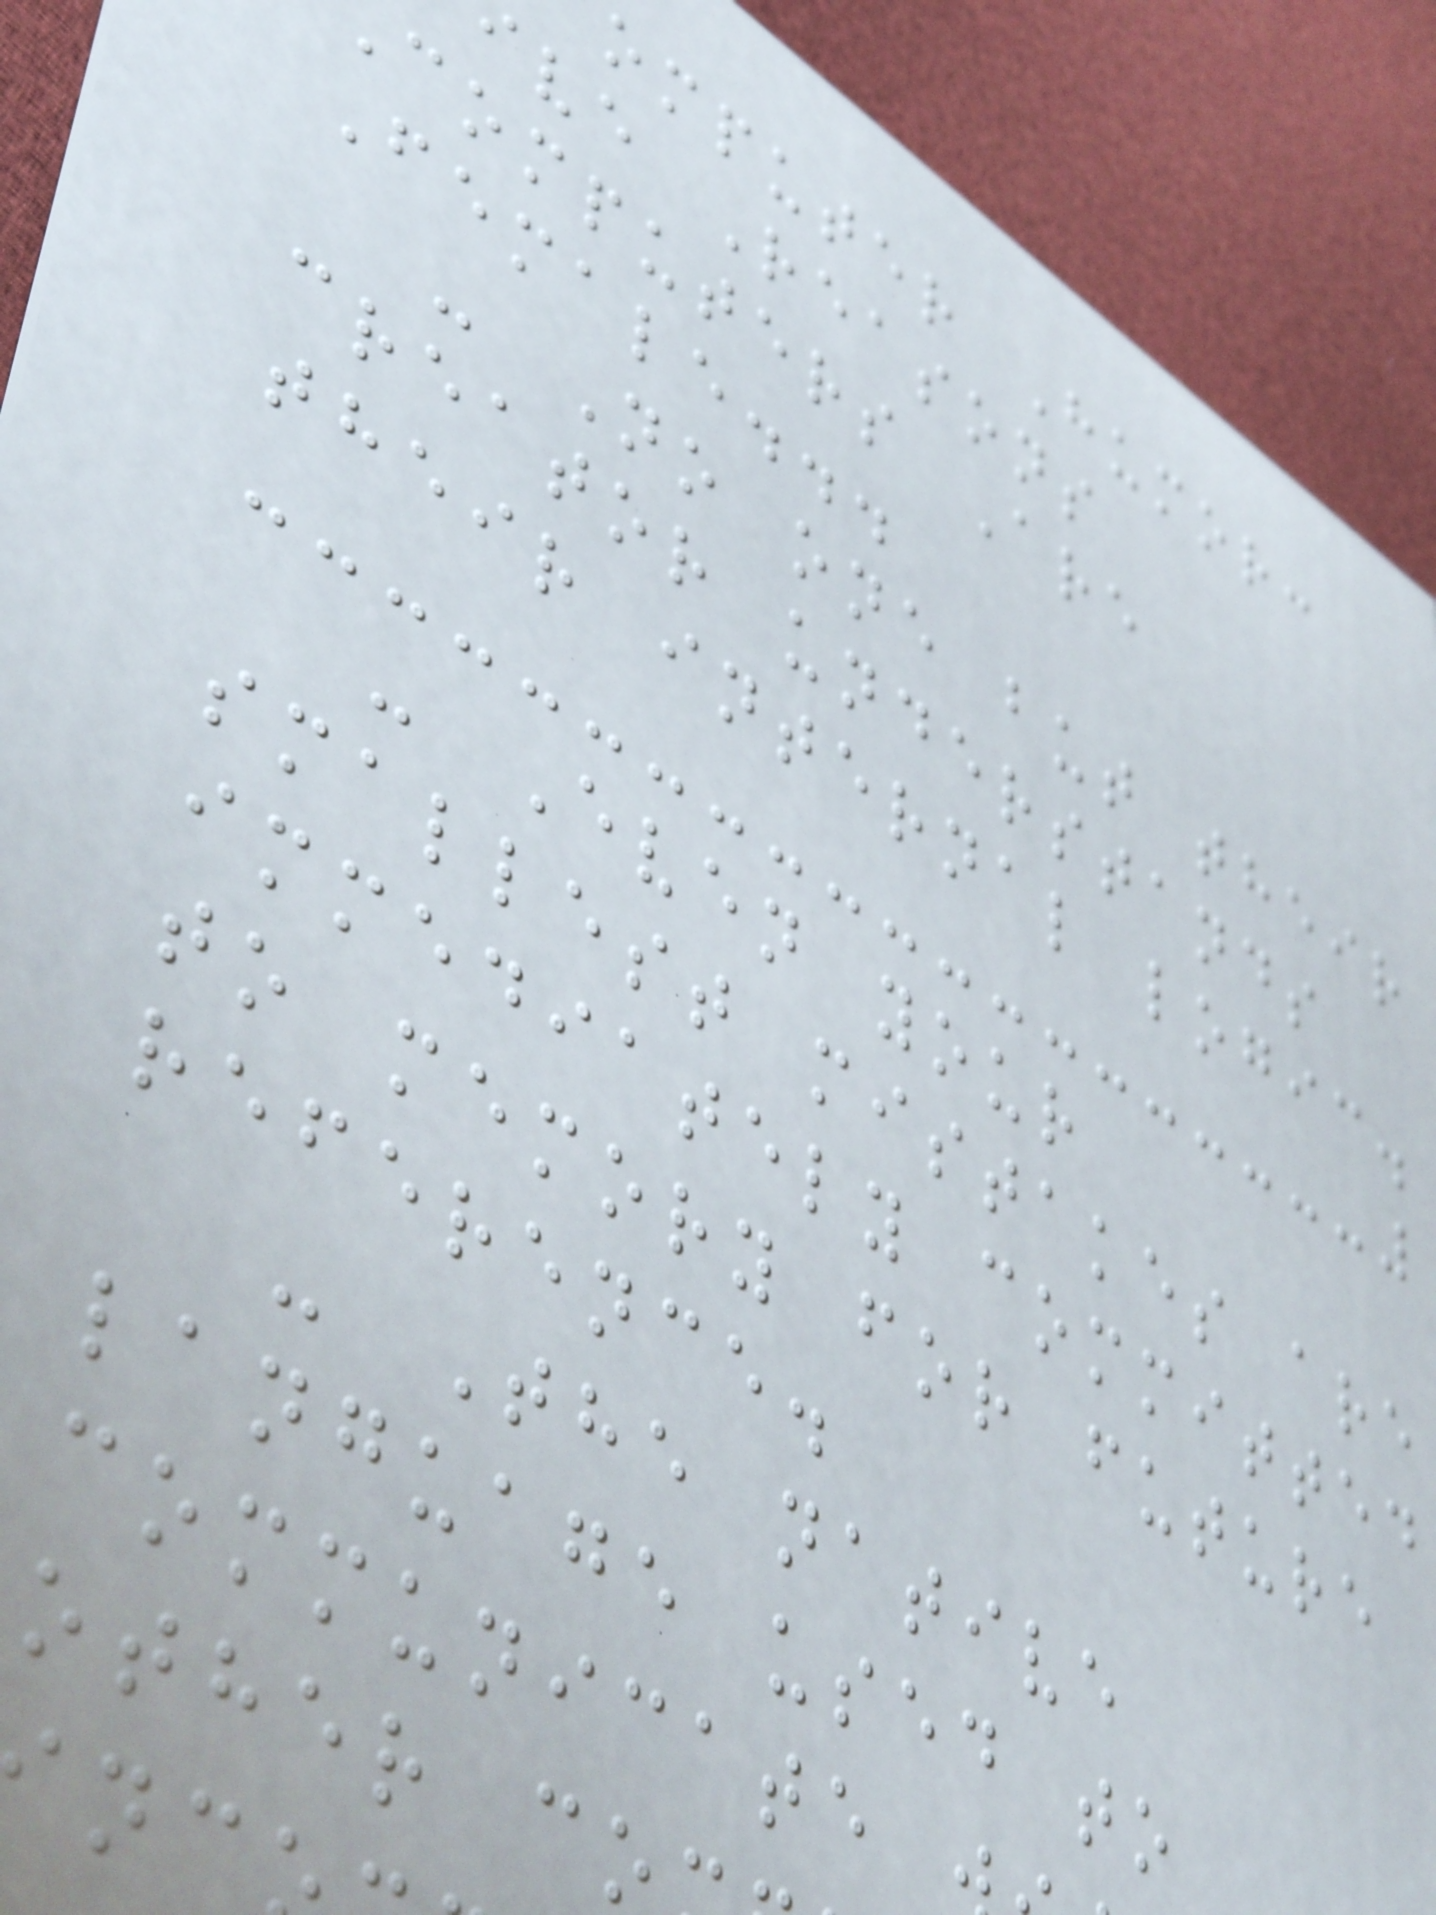omputer Humor:
ve Reasons
computers Are
Female...
- No one but their
creator understands
their internal logic.
- Even your
smallest mistakes are
immediately committed
to memory for future
reference.
- The native
language used to
communicate
other co
